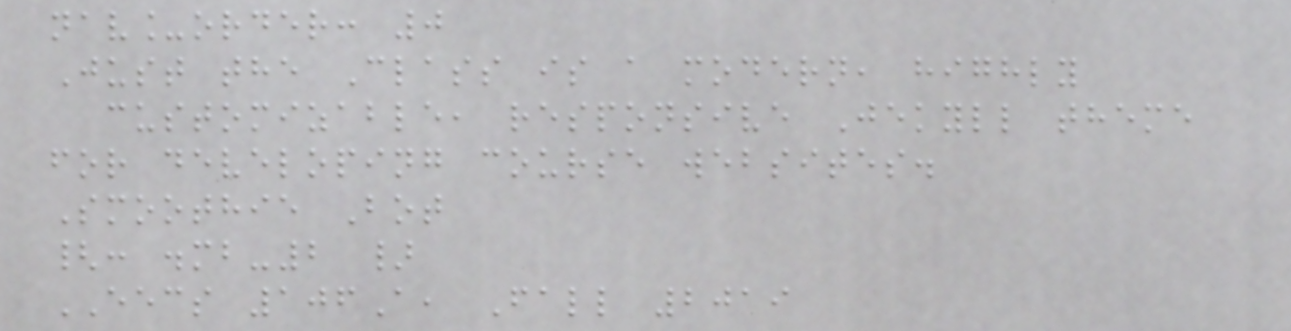nav_order: 0
Just the Class is a modern, highly
customizable, responsive Jekyll theme
for developing course websites.
Smoothie Bot
{: .mb-2 }
EECS 106A, Fall 2019
